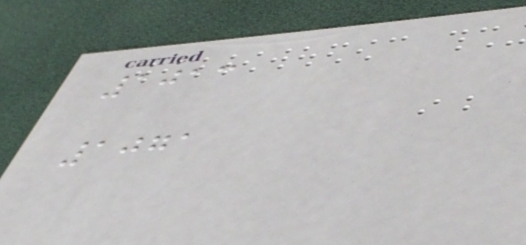1013
1071
